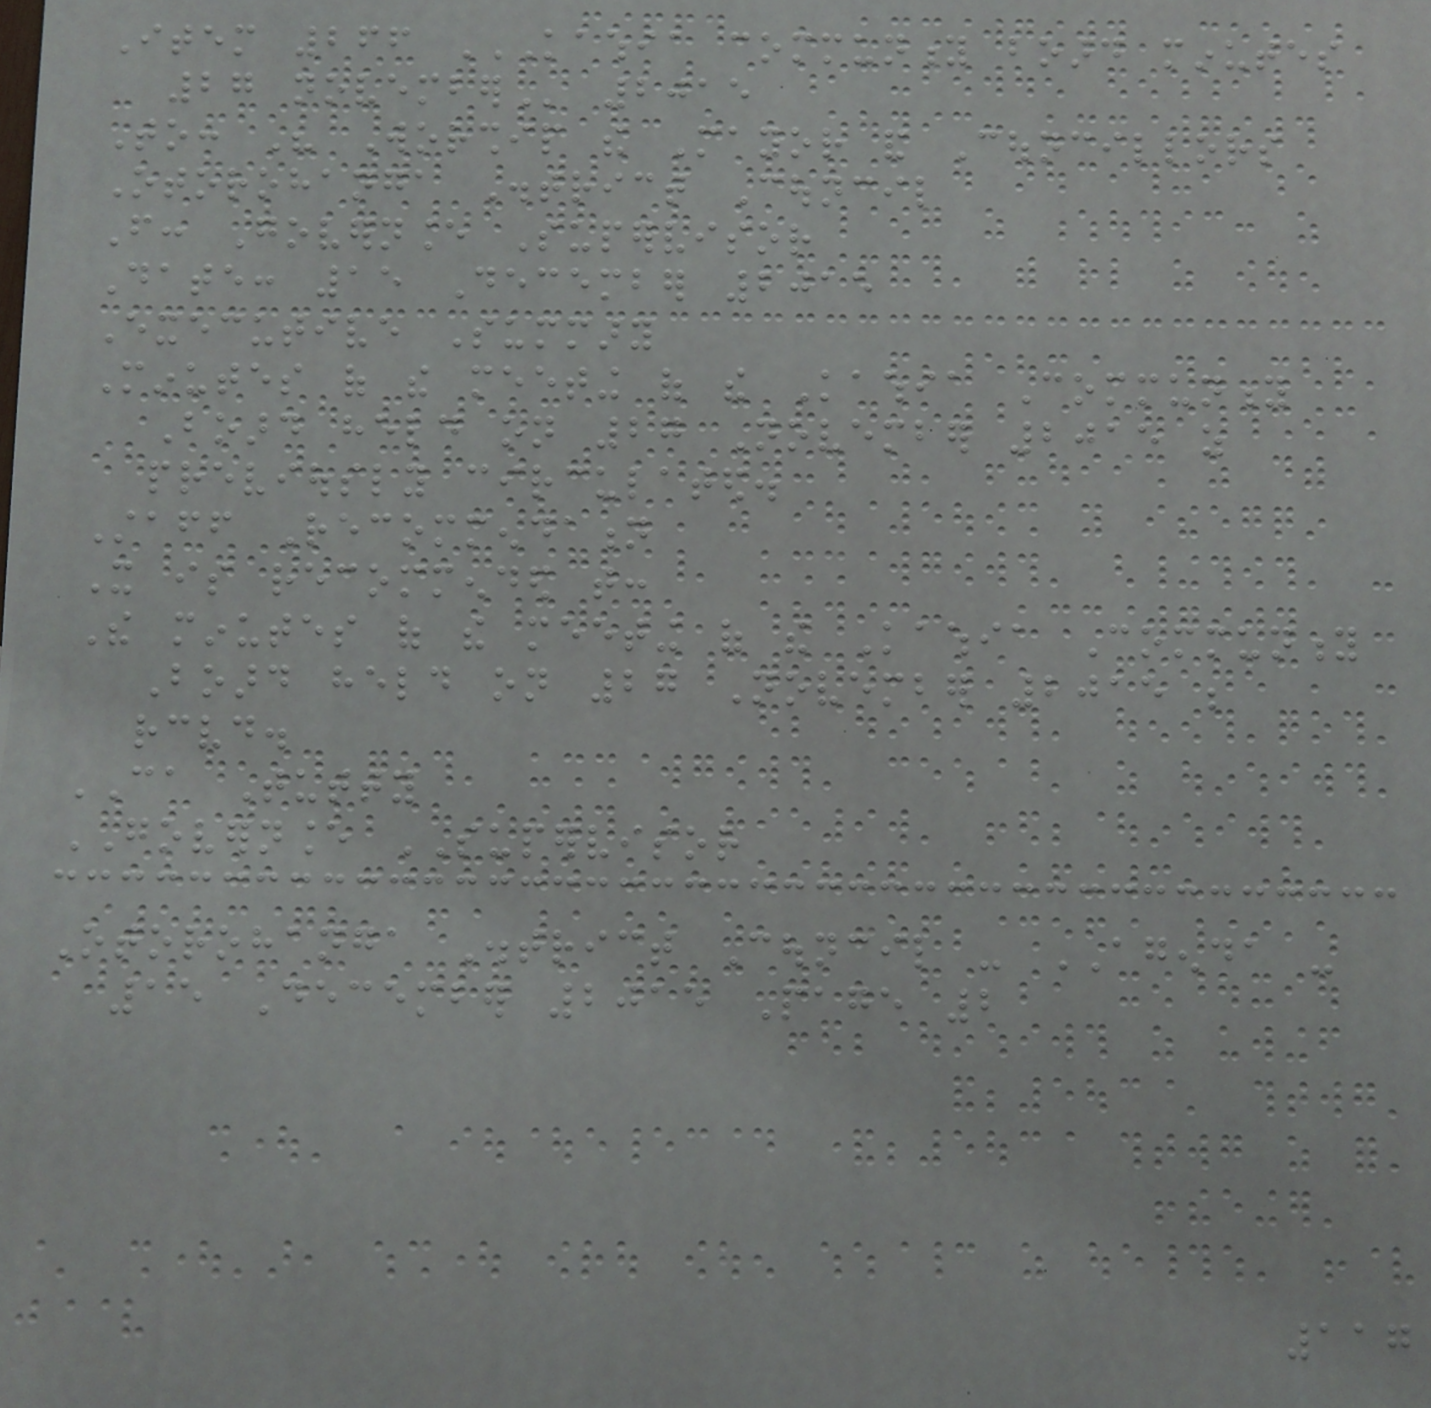Item 266 KAWHIA COMMUNITY BOARD MINUTES
27 NOVEMBER 2015
To: His Worship the Mayor and Councillors
Otorohanga District Council
From: Governance Supervisor
Date: 15 December 2015
Executive Summary
Minutes of the meeting of the Kawhia Community
Board held on 27 November 2015 as
previously circulated.
Staff Recommendation
It is recommended that:
The minutes of the meeting of the Kawhia Community
Board held on 27 November 2015 be
received.
CA Tutty
GOVERNANCE SUPERVISOR
Otorohanga District Council - AGENDA -
15 December 2015 Page 2
117
